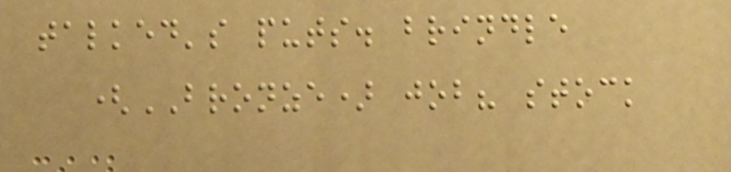talked's puts. brindle
(BRONZE) job? stock
